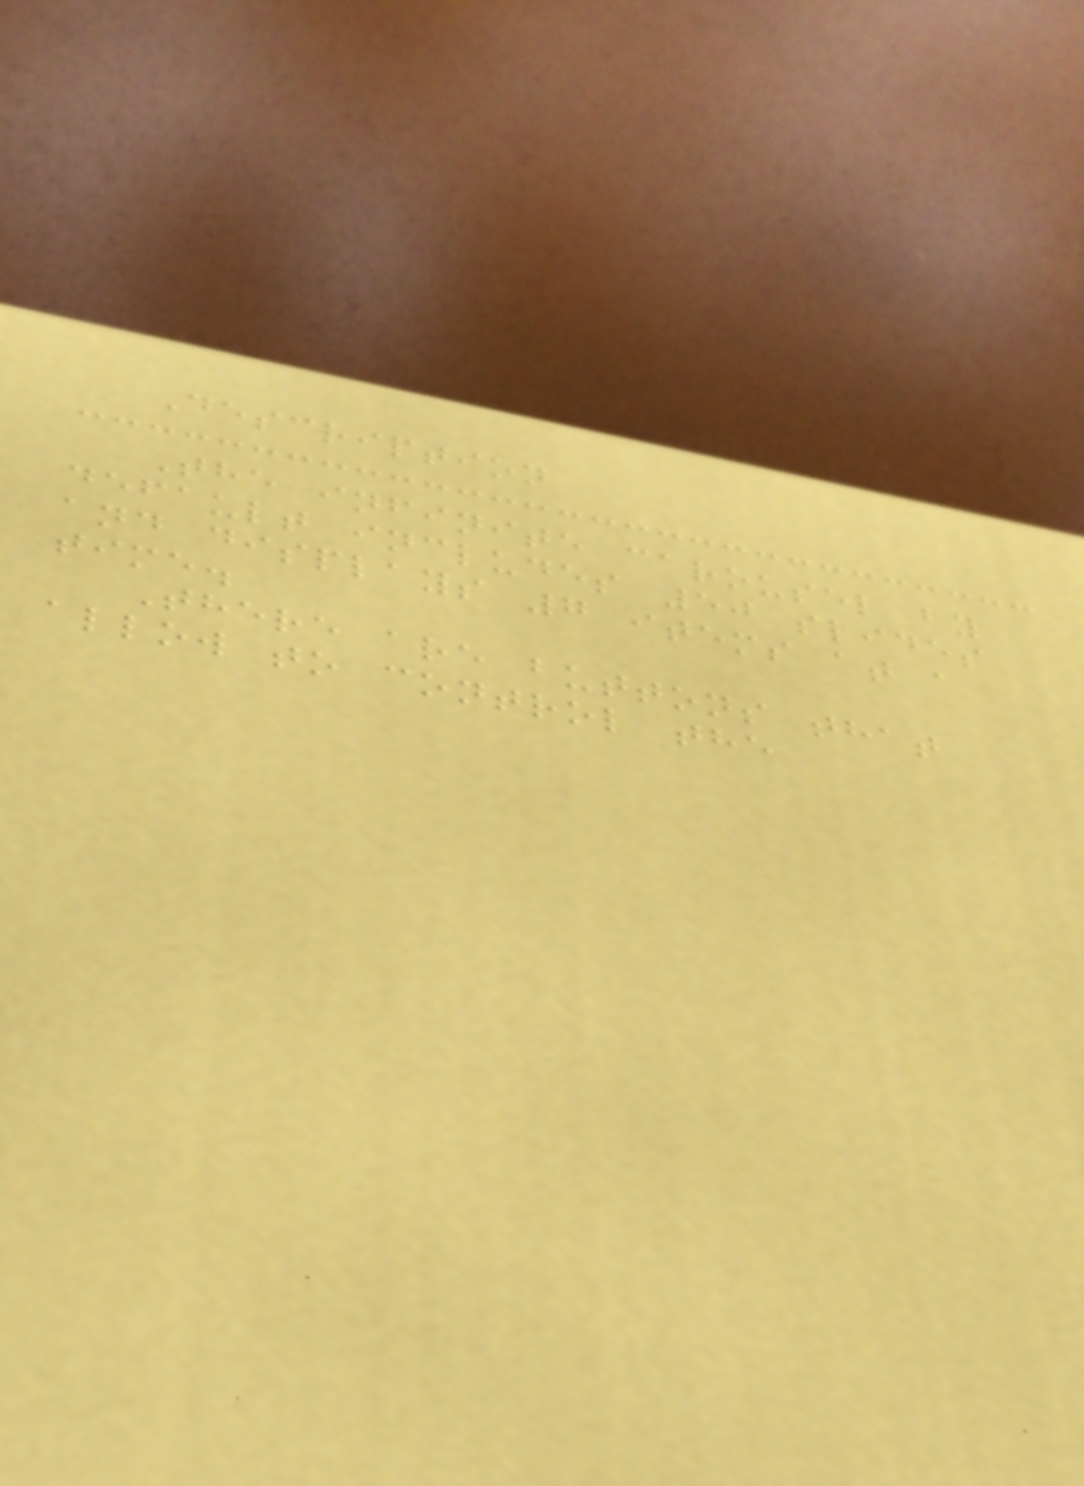Description
The infinite carousel by
default includes 50 slides
and displays 7 items at a
time.
There are buttons that
allow to control the
